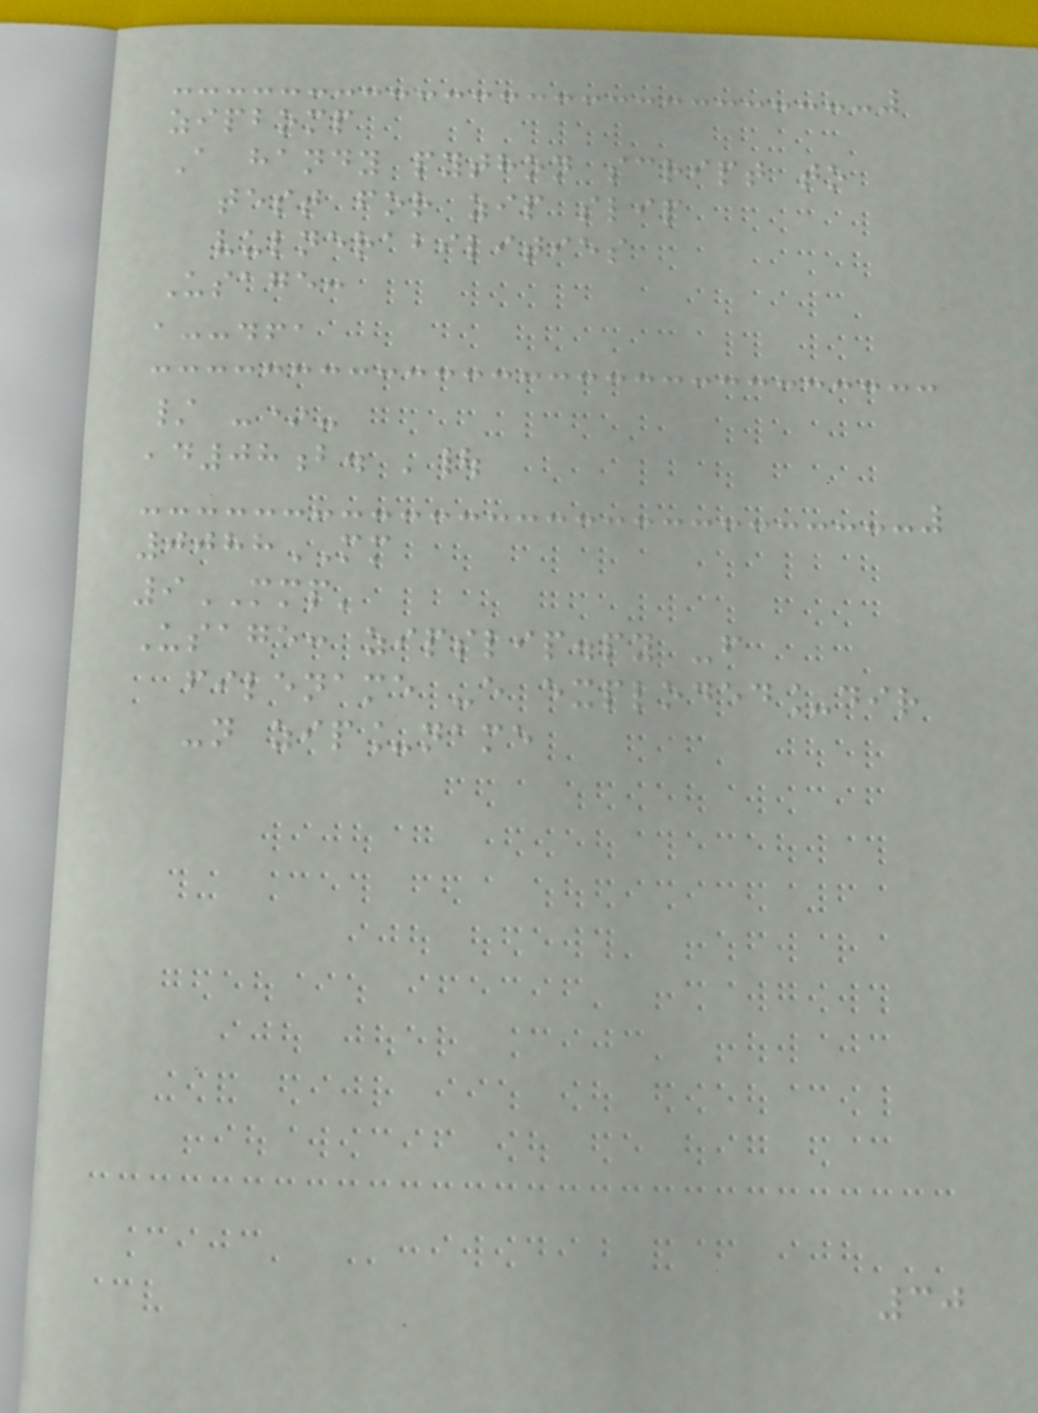zipbomp
A handy python script to
test for zip slip
vulnerabilities
Usage:
,--.!,
/ -*-
,d08b. '|
0088MM
9MMP'
Usage: zipslip.py -f
filename -e exploded_dir
-n zip_name
30
